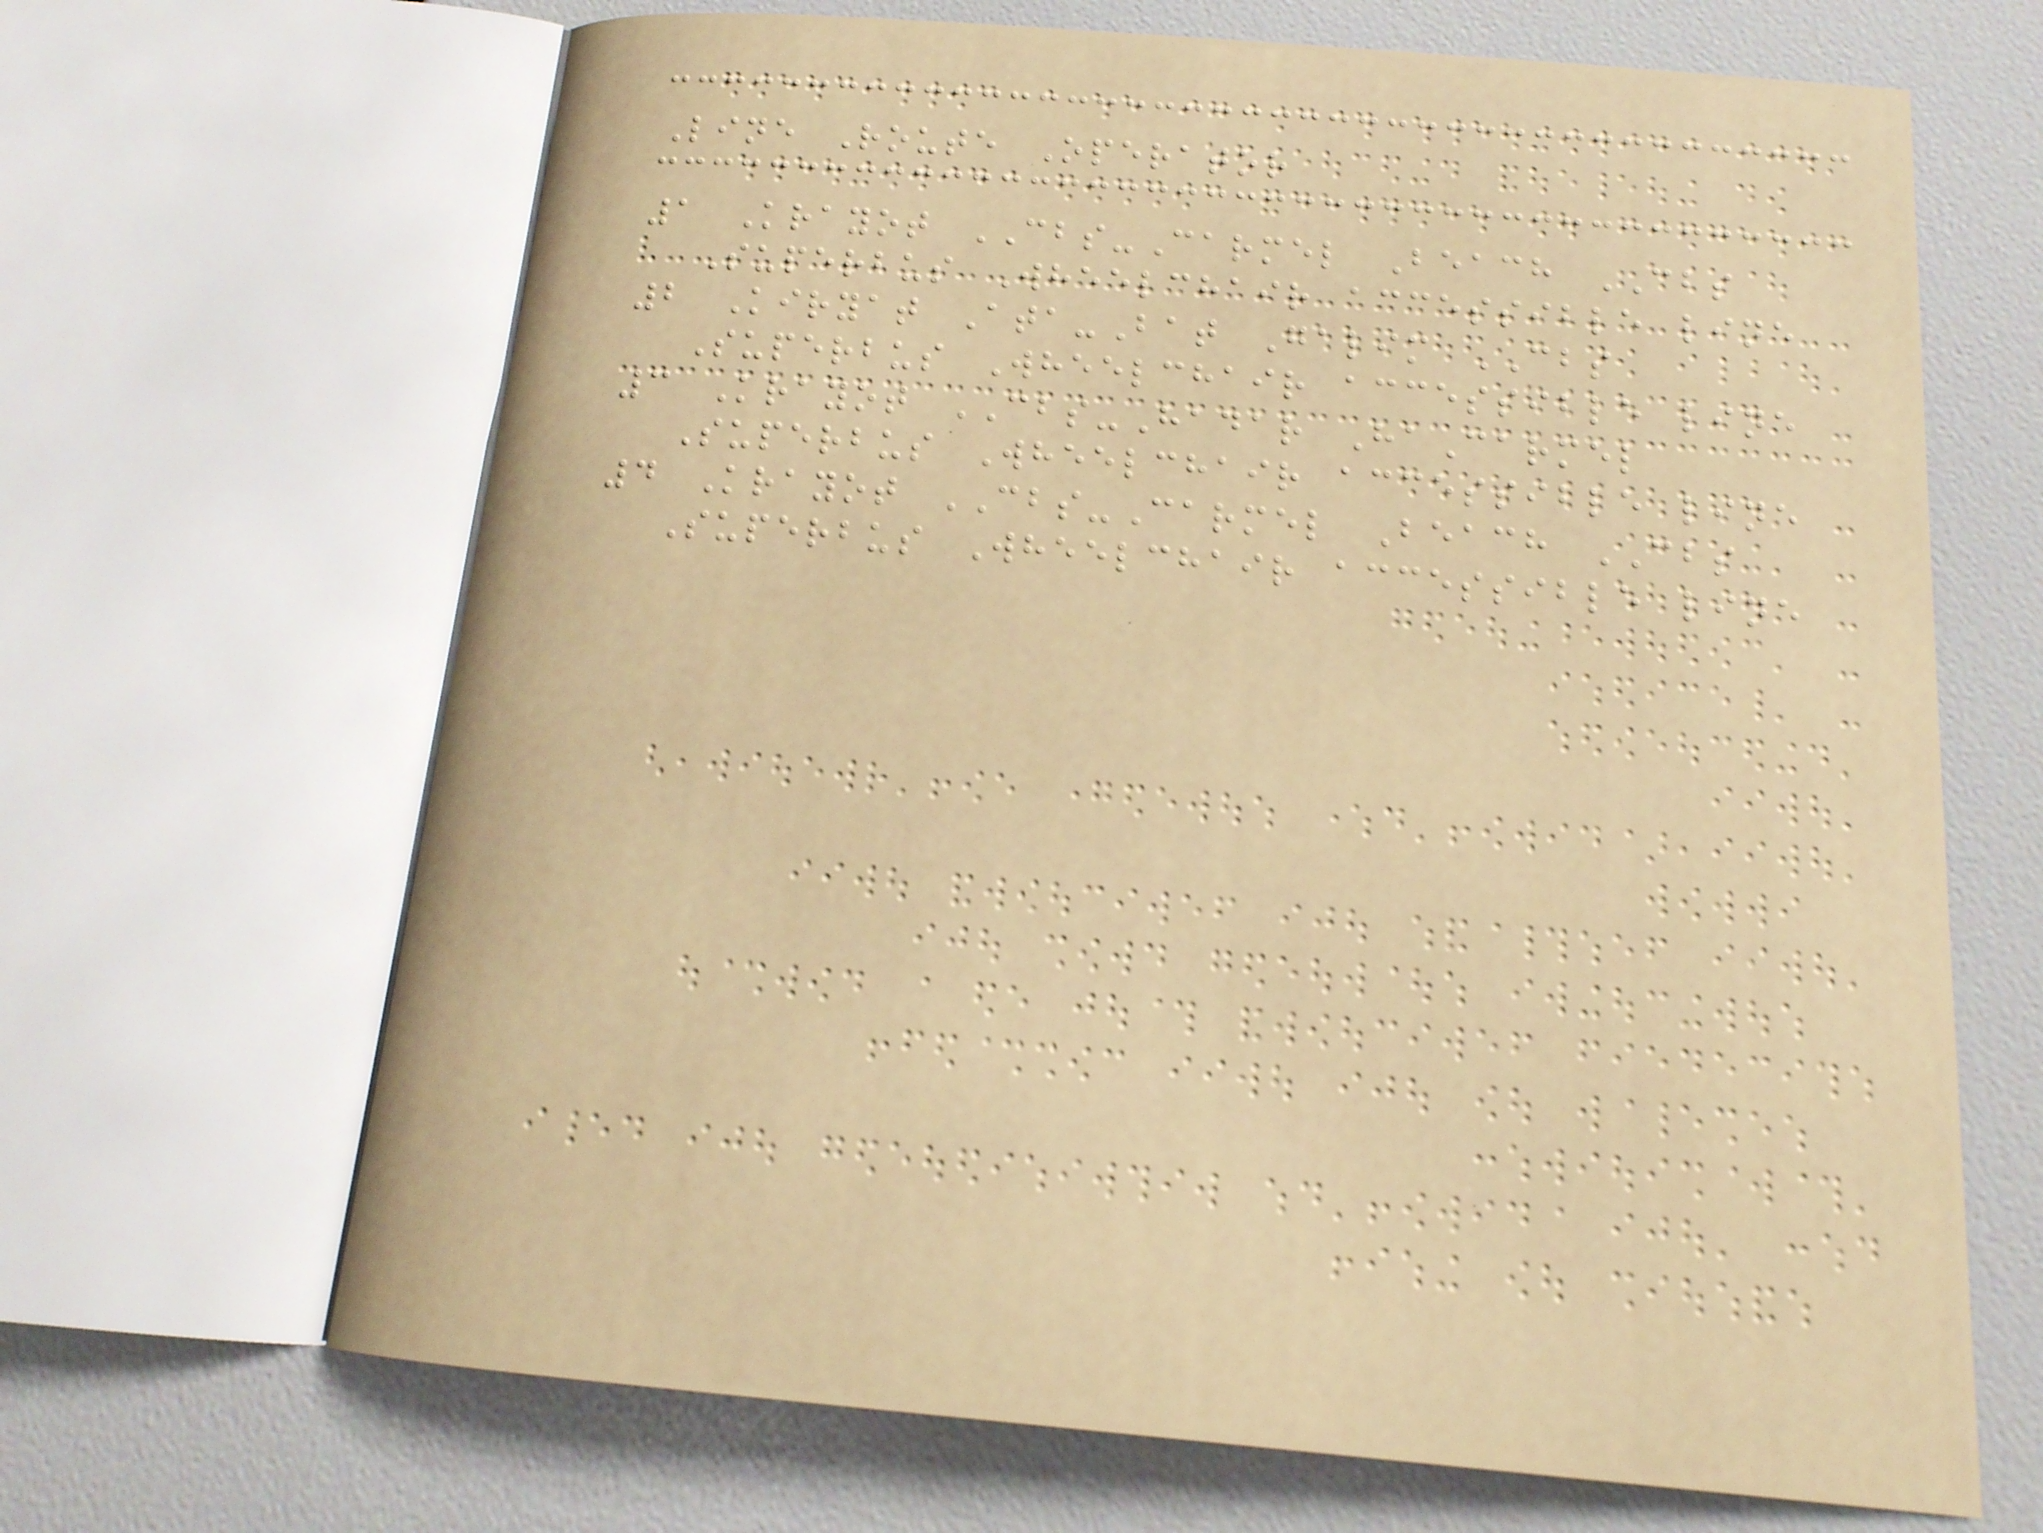Line Route Operator
1 Krayot CBS-Carmel Beach CBS
Superbus Wheelchair accessible line
2 Kiryat Ata-Bat Galim CBS
Superbus Wheelchair accessible line
3 Krayot CBS-Hadar HaCarmel
Superbus Wheelchair accessible line
4 Krayot CBS-Carmel Beach CBS
Superbus Wheelchair accessible line
